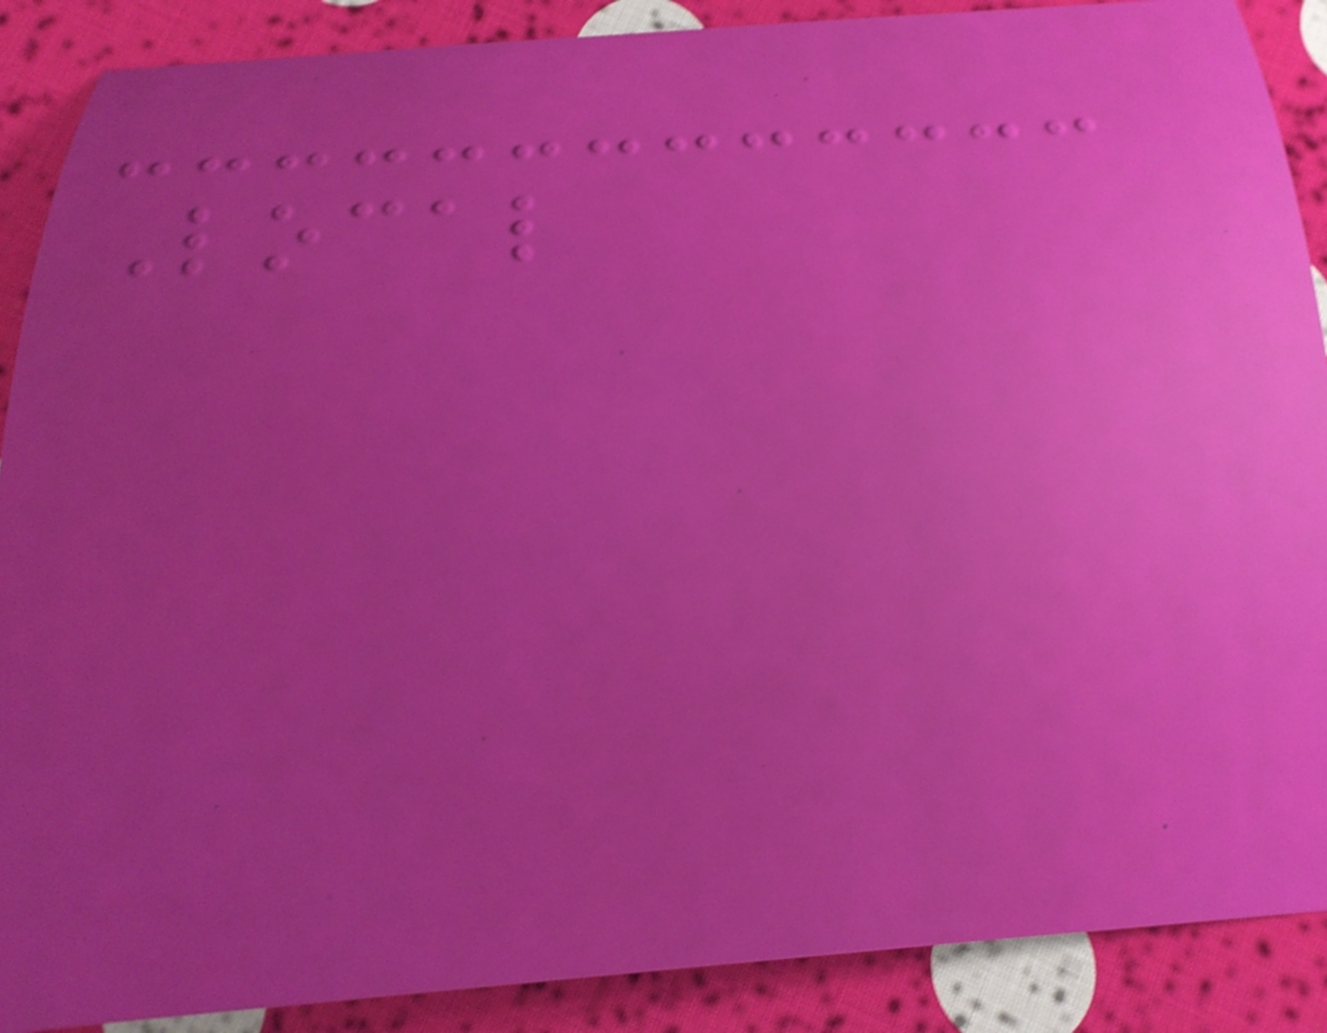Local
